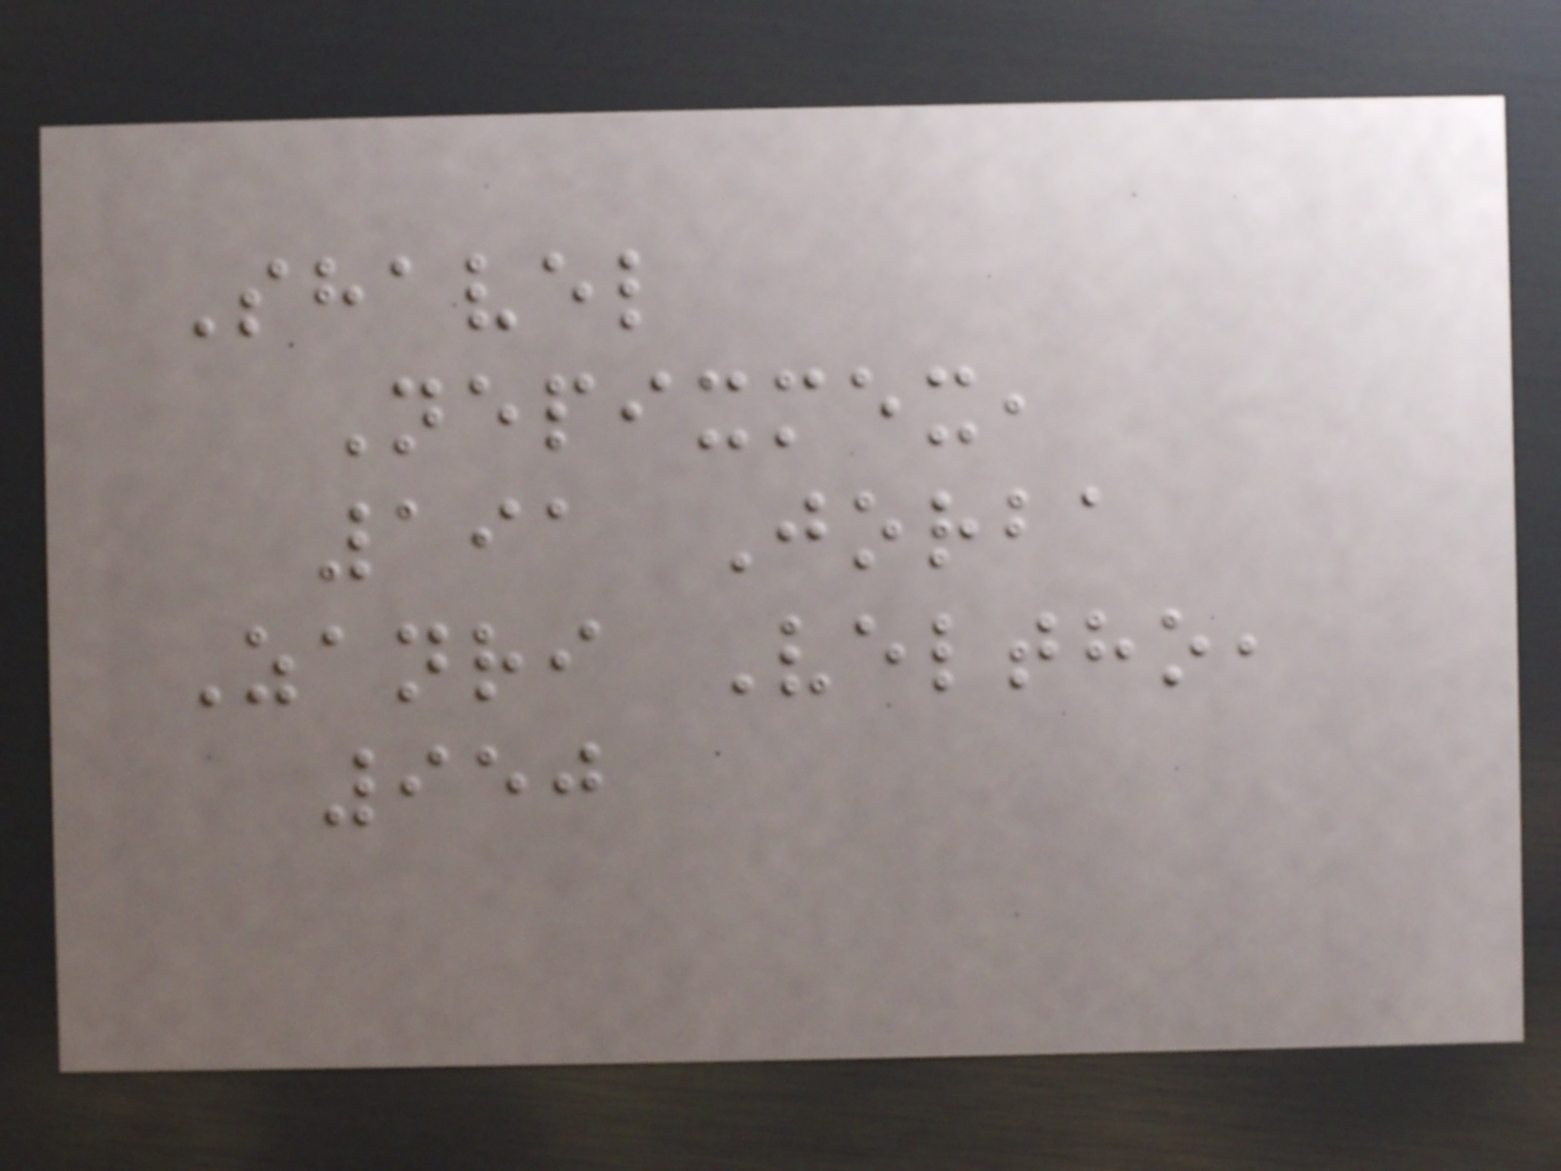Shavel
Nepixmex,
191 Jorba
Zanri Veltho,
950
